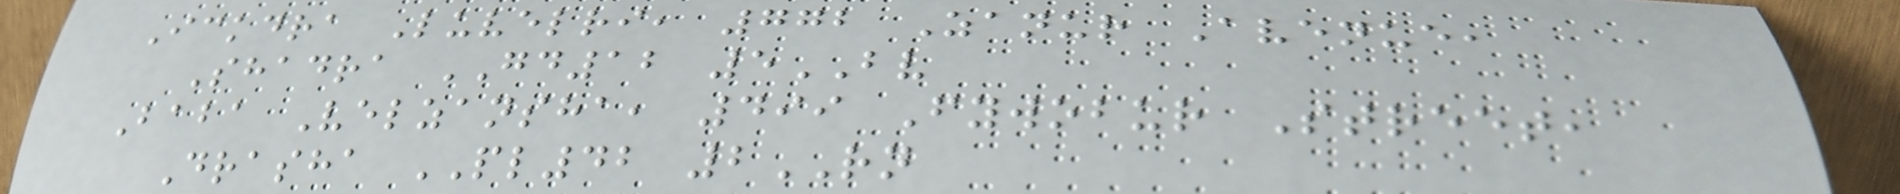Ickdra Luvelri, 772 Zanur Avenue,
Shadra GD12 5BV
Baba Velzansha, 499 Fywobur Street,
Drasha PL42 2RN
